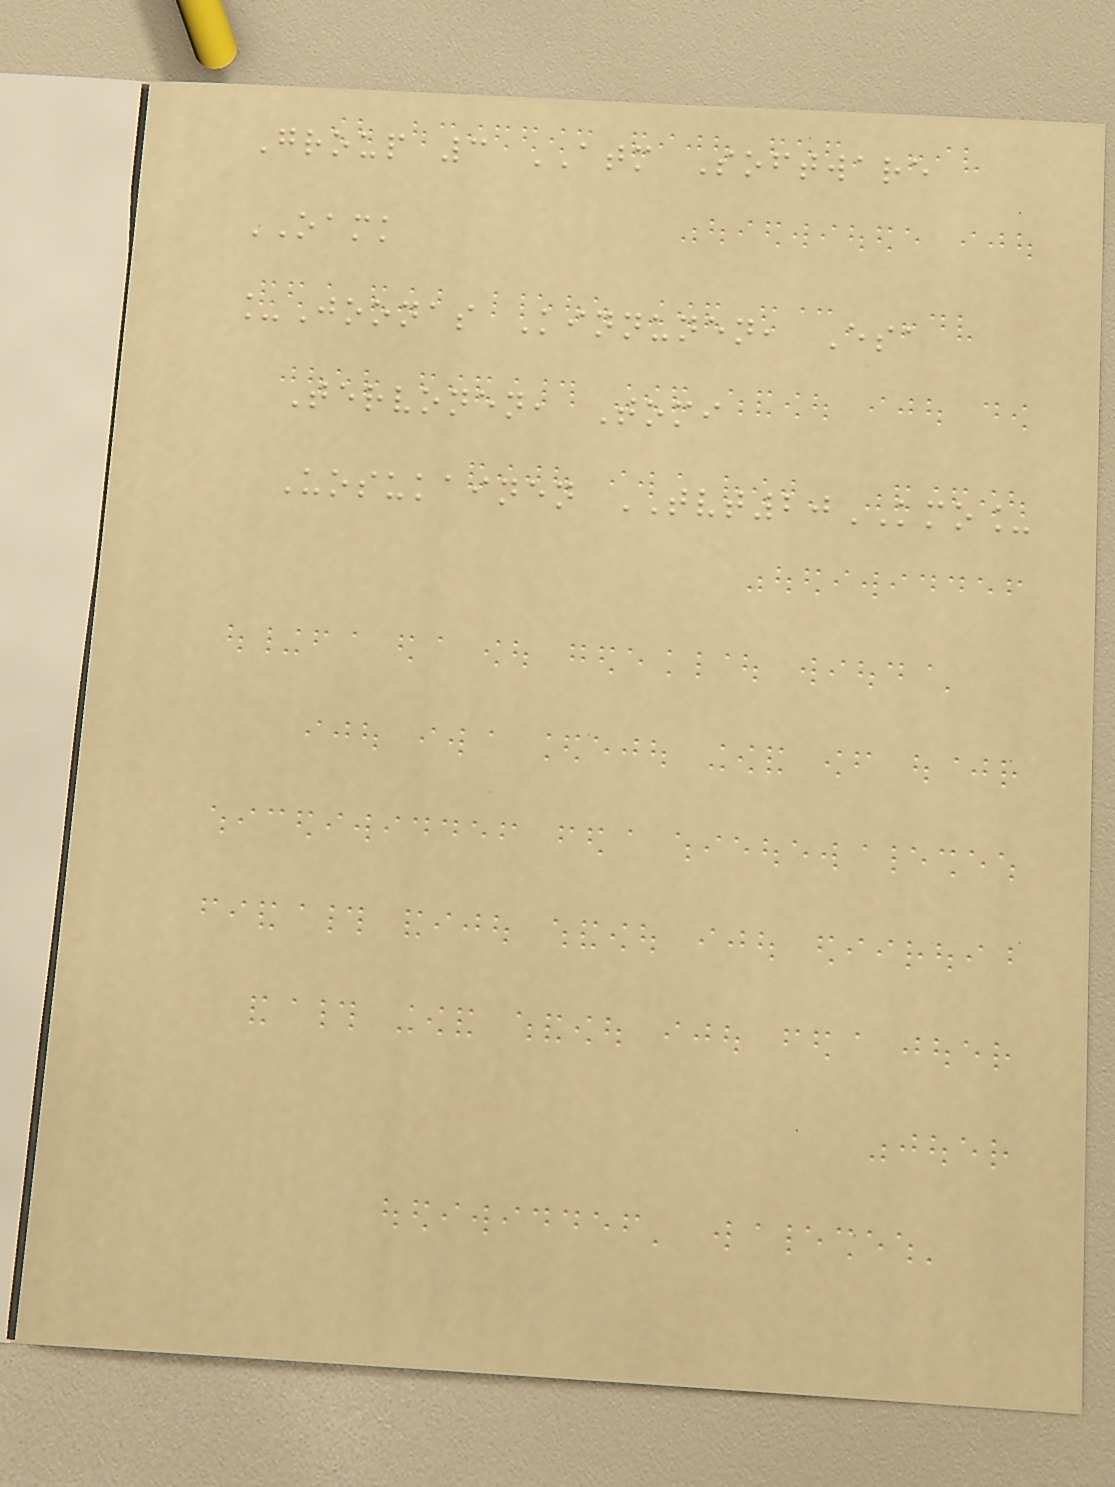Group 3 ATM Software
OAMK
_Joonas Kinnunen, Esa
Tervonen, Tomi
Uosukainen TVT20KMO_
